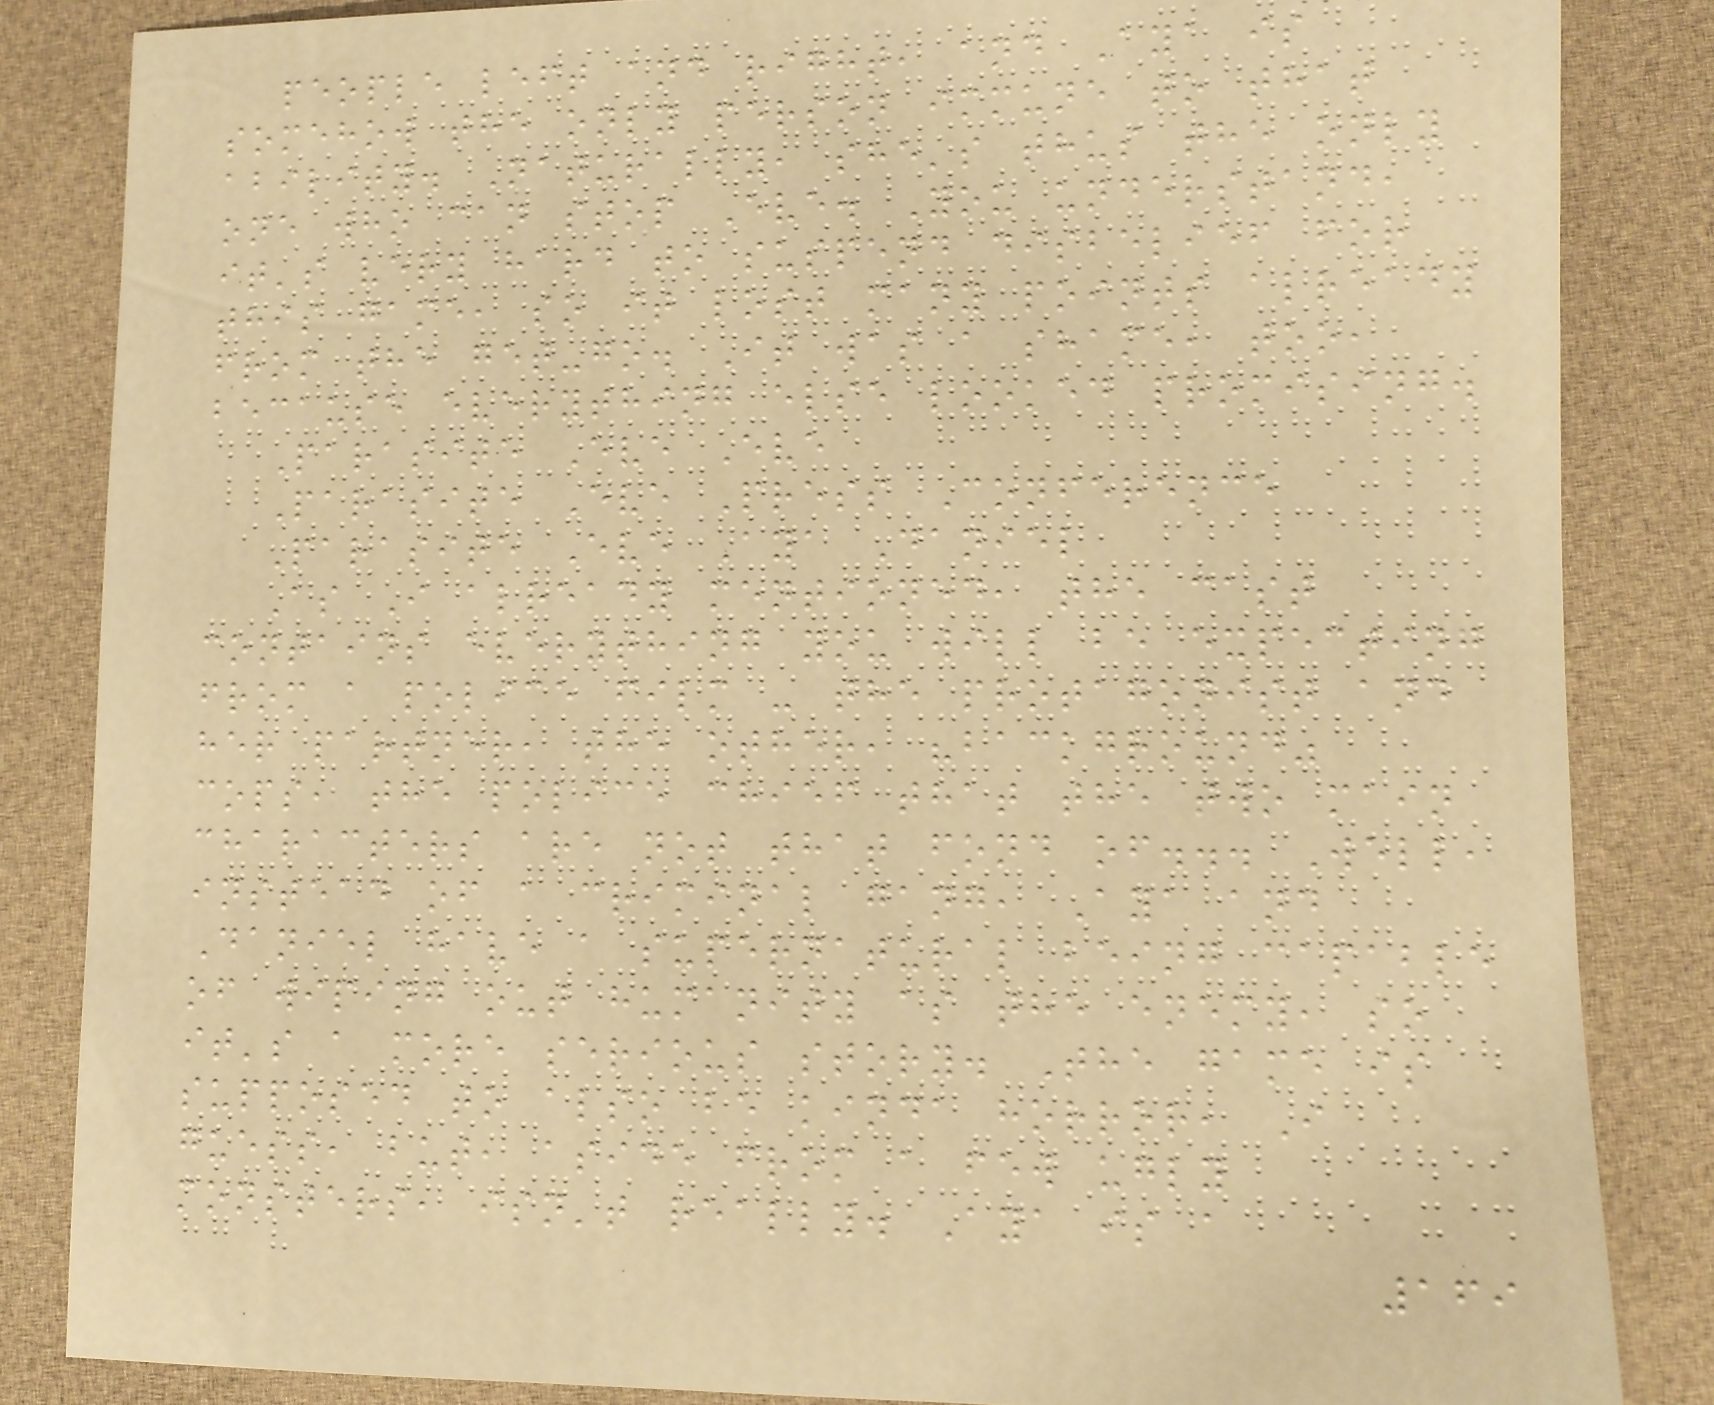people left and right, and Aya is
somehow the only person immune to that
ability. Naturally, she's thus the only
one who can stop Eve. You understand,
it's very hard to suspend disbelief for
this game, so it lost many points already
from the get-go. It was a shame, too,
because everything else looked promising.
Parasite Eve Eve
Parasite Eve Press Conference
Parasite Eve Aya Daniel
As I already mentioned, the cast
contains everything you will be expecting
from a police film - the protagonist and
her partner, the other, "background"
cops, the police chief that the two main
characters are not that fond of... Well,
instead of a criminal gang, Aya and
Daniel have a supernatural being capable
of wiping out humanity as the enemy, so
it's a more serious story. The game is
supposed to also be kinda horror, I
guess, but, aside from a few ugly
monsters, isn't really. Aya is a
169
